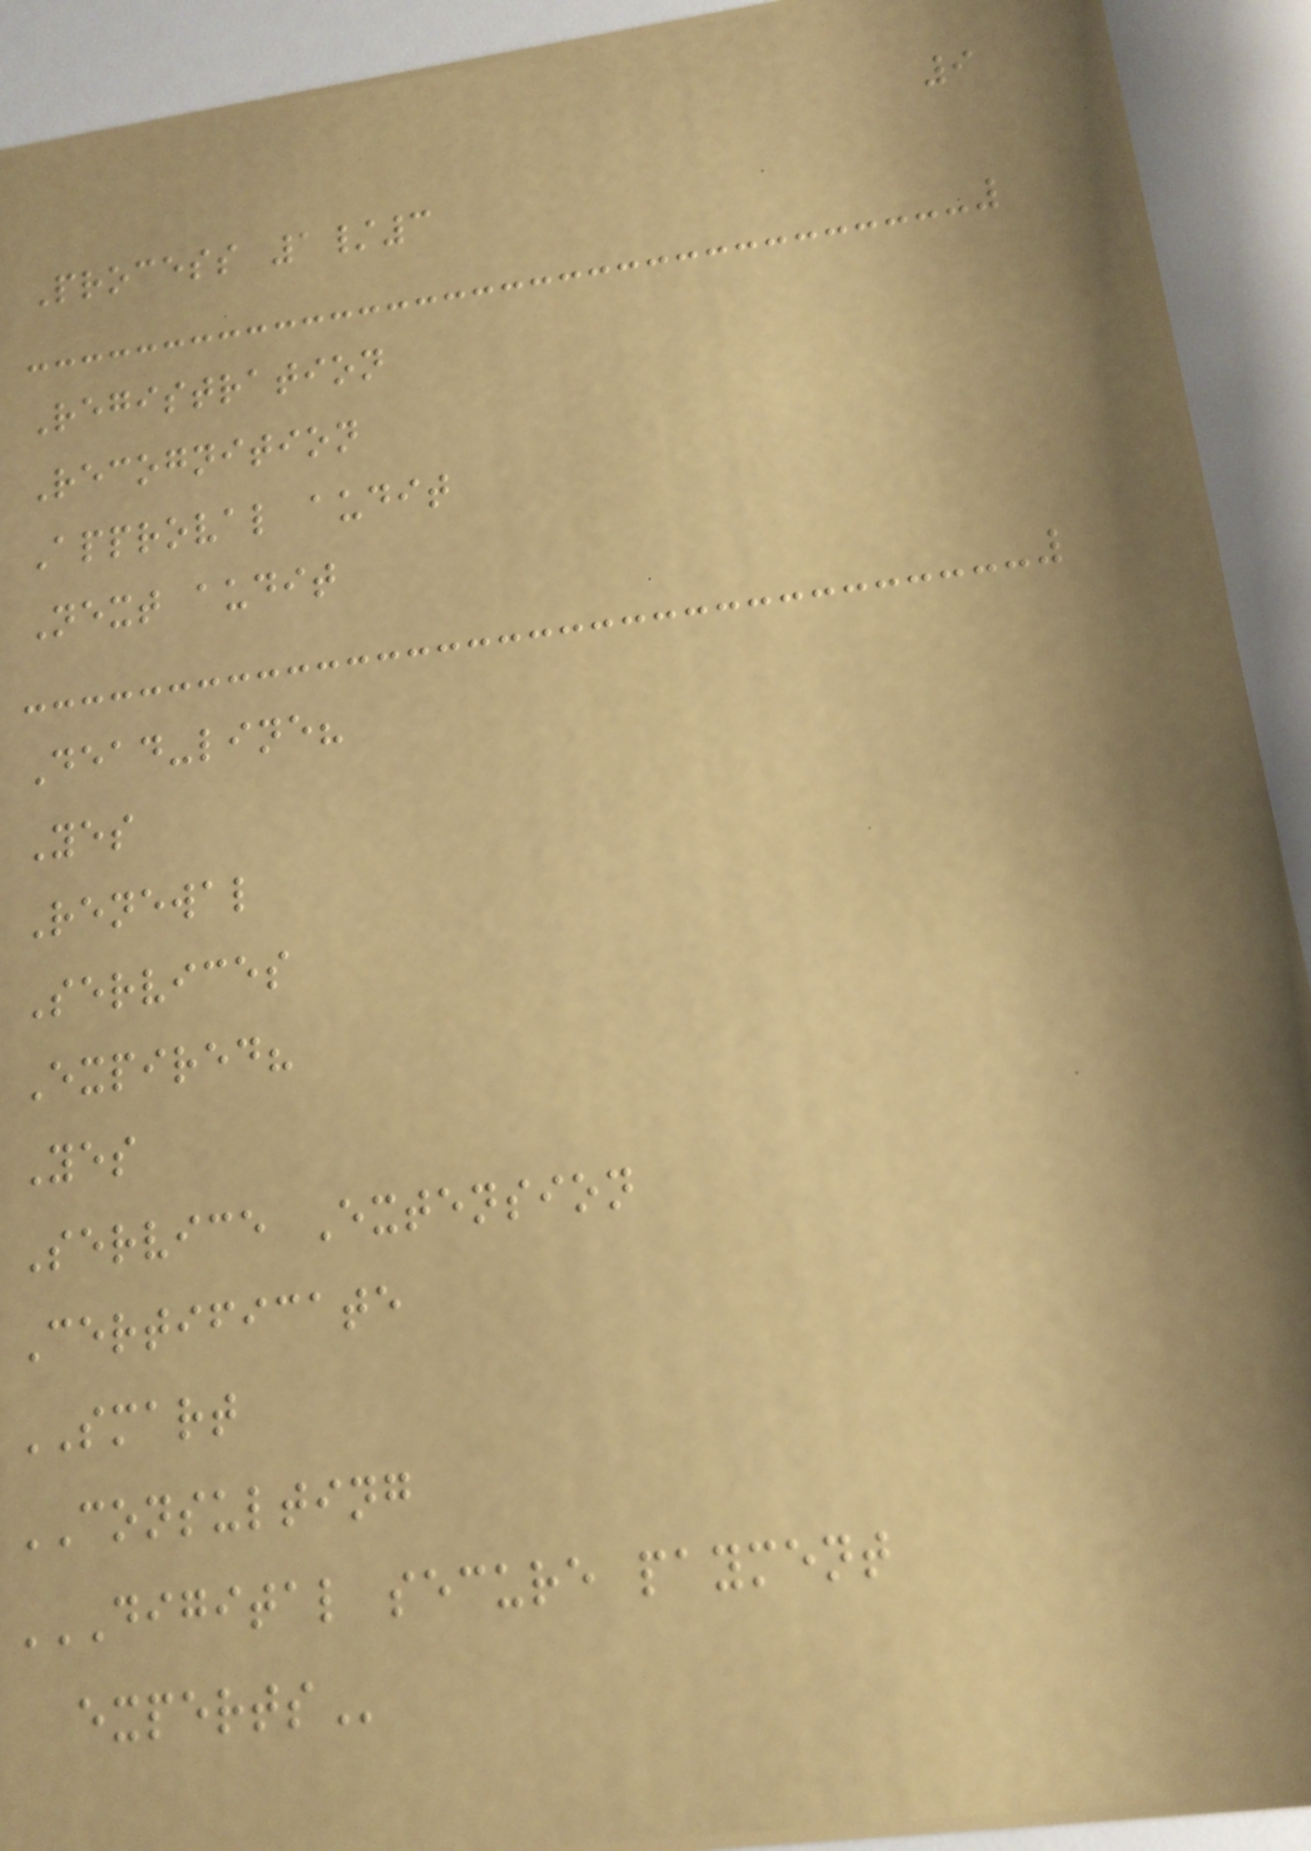9
Process 1/3
Registration
Recognition
Approval audit
Next audit
Dead-line?
Yes
Renewal
Services
Expired?
Yes
Service Extension
Certificate
SMART
CONSULTING
DIGITAL SECURE PAYMENT
EXPERTS
